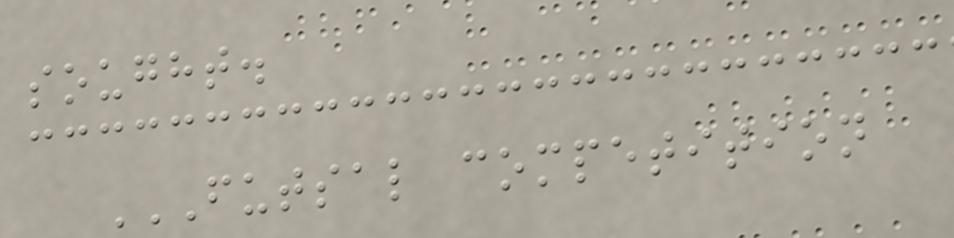sought.
FUTSAL COMPETITION
